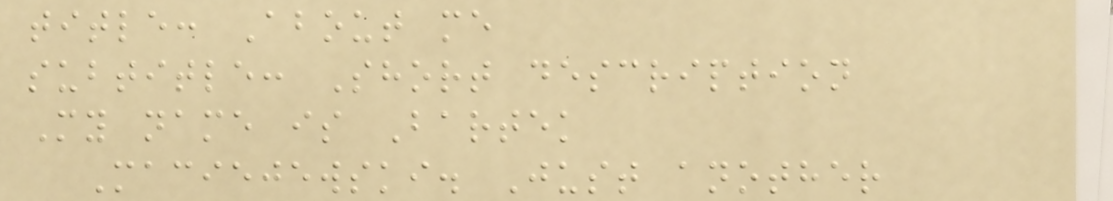title: About me
subtitle: Short description
My name is Bartek
Maciejewski. Just another
